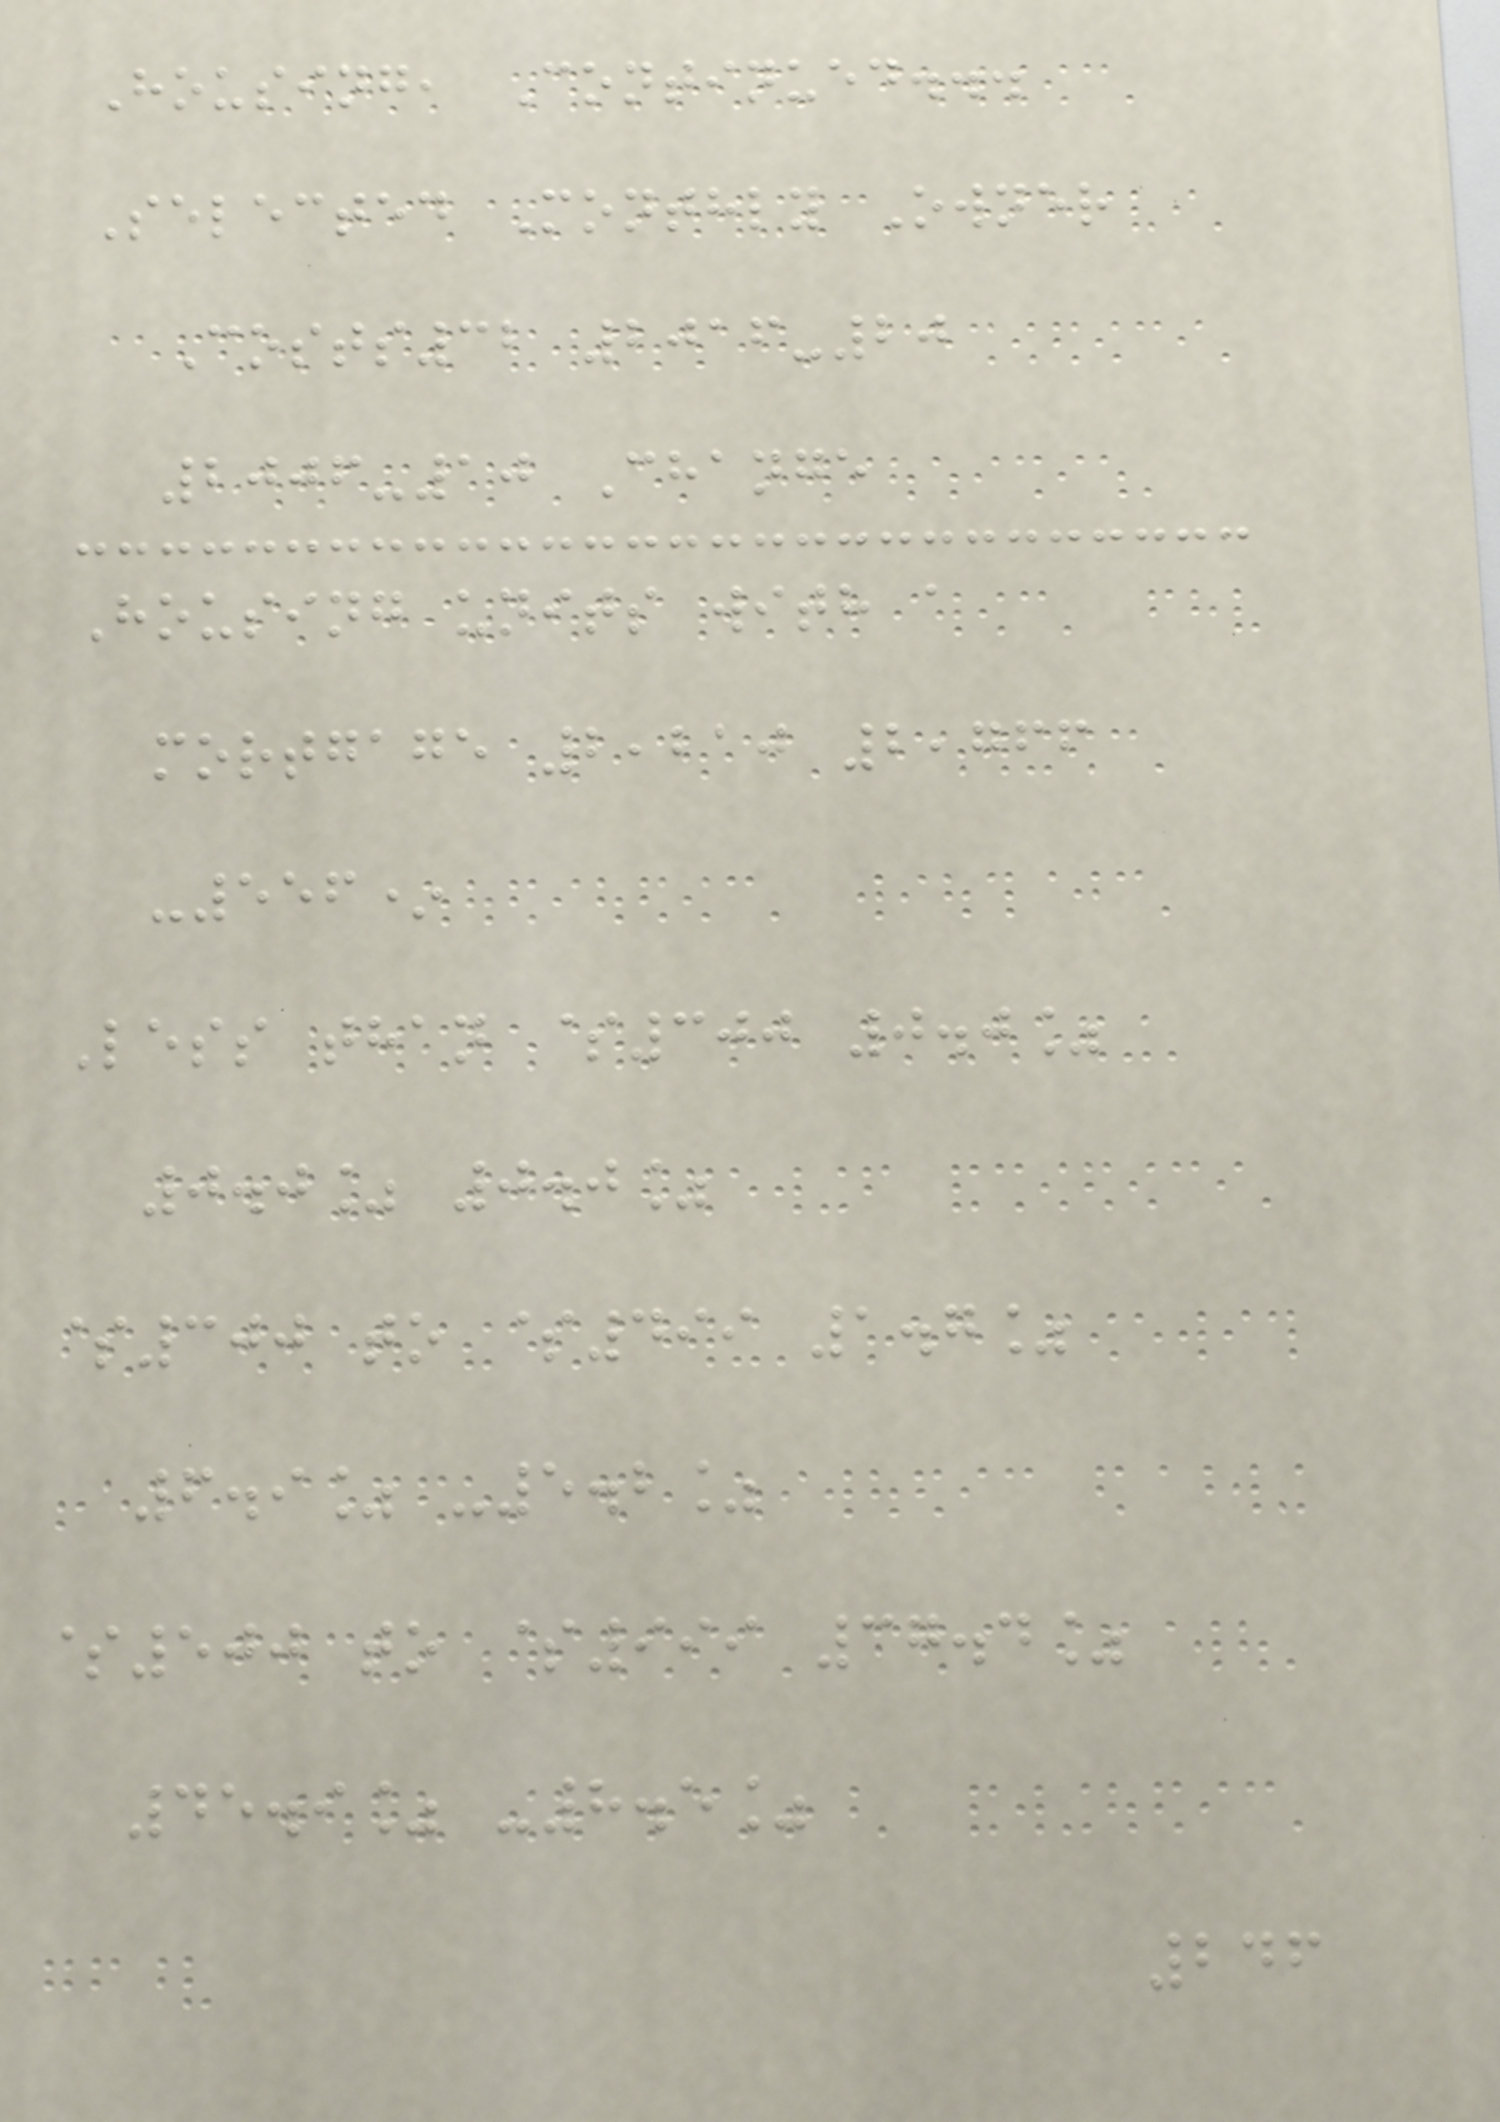Housing, Continued...
Selected Monthly Owner
Costs32 2016-20
2006-10 Change
Housing units with a
mortgage 2,210 2,766
-556*
Less than $300 0.0%
0.0% 0.0%
$300 to $499 1.7%
6.9% -5.2%
$500 to $999 37.4%
45.9% -8.5%
246
